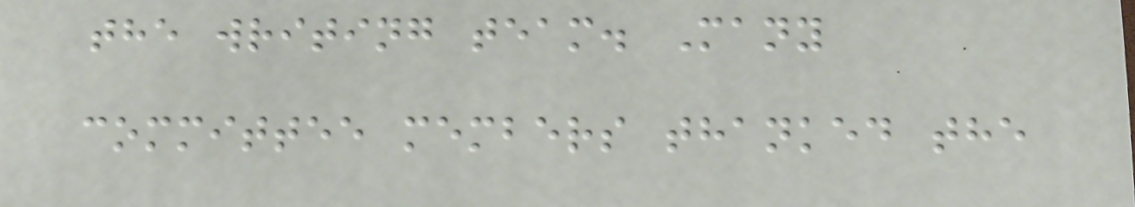the writing team. Many
committee members thanked the
